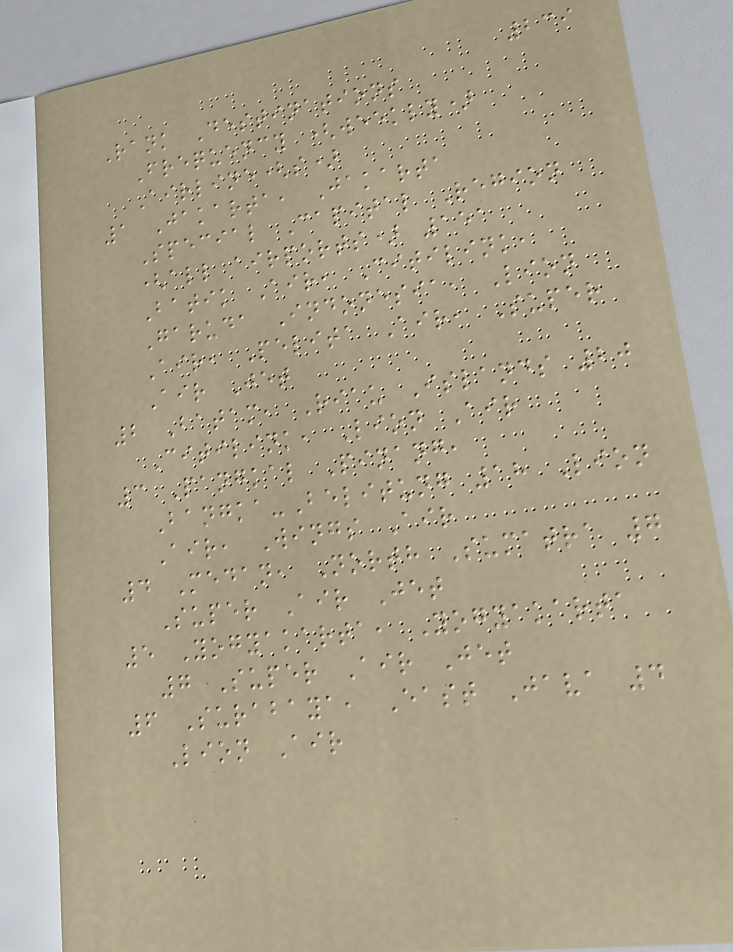239
Rank Destinations
Frequency (weekly)
Airline(s)
1 Jakarta, Jakarta
Special Capital Region
(all airports) 151
Batik Air, Citilink,
Garuda Indonesia, Lion
Air, Pelita Air, Super
Air Jet
2 Batam, Riau Islands 20
Citilink, Lion Air
3 Pangkal Pinang,
Bangka-Belitung 18 Lion
Air, Wings Air
4 Medan, North Sumatra 7
Super Air Jet
5 Yogyakarta, Yogyakarta
7 Super Air Jet
6 Surabaya, East Java 4
Lion Air
